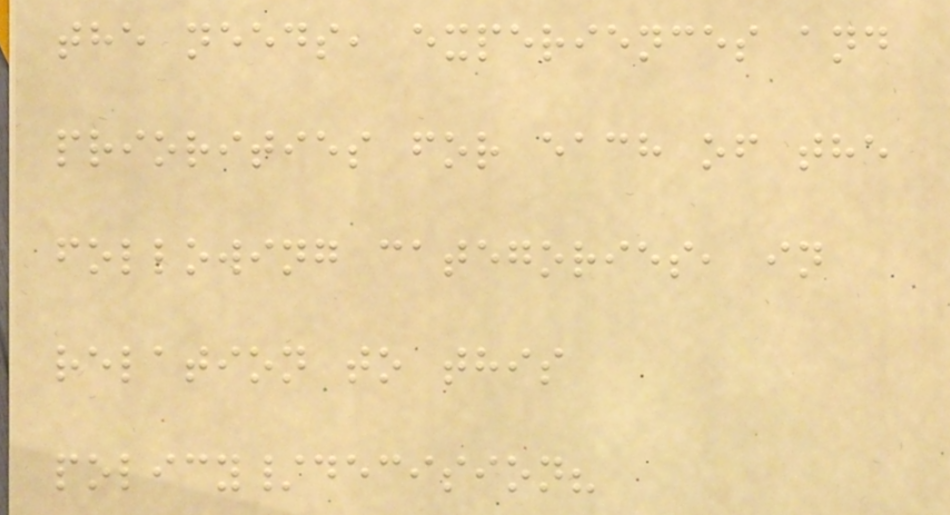the needs, experiences and
priorities for each of the
following categories, in
relation to this
policy/decision?
